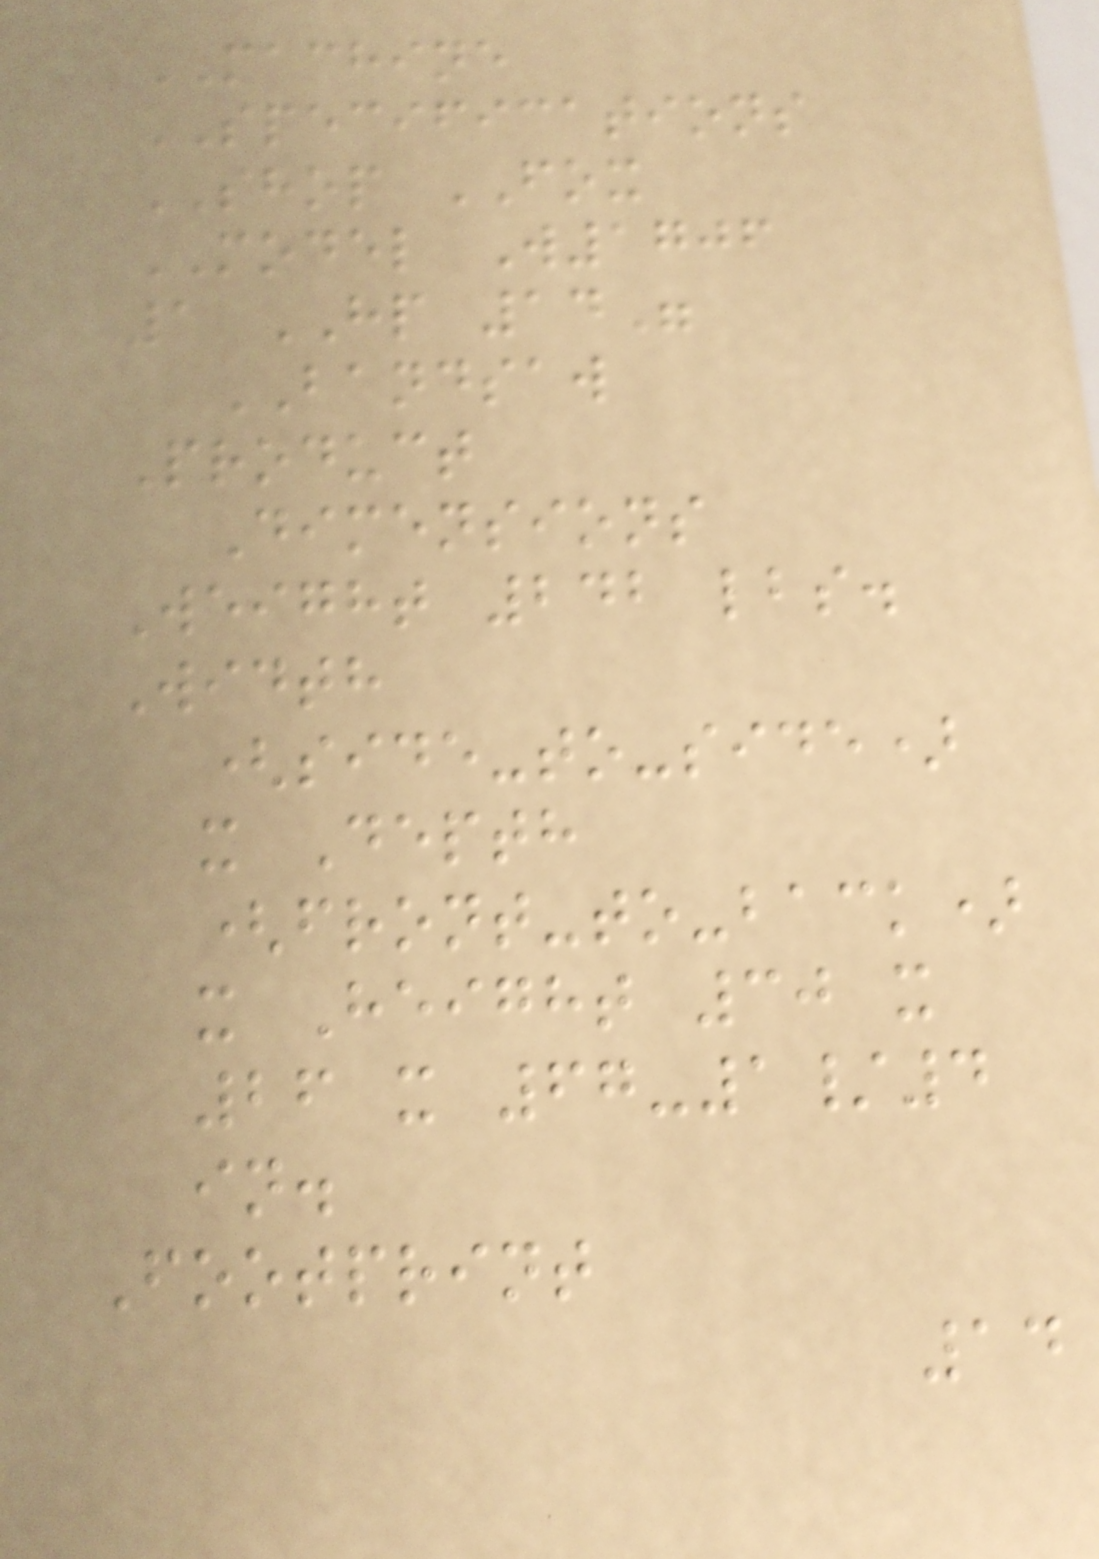MACHINE
SPECIFICATIONS
SHOP FOX
MODEL W1706
1 HP 14"
BANDSAW
Product
Dimensions
Weight 242 lbs.
Width
(side-to-side)
x Depth
(front-to-back)
x Height 30 x
26 x 67-1/4
in.
Footprint
14
